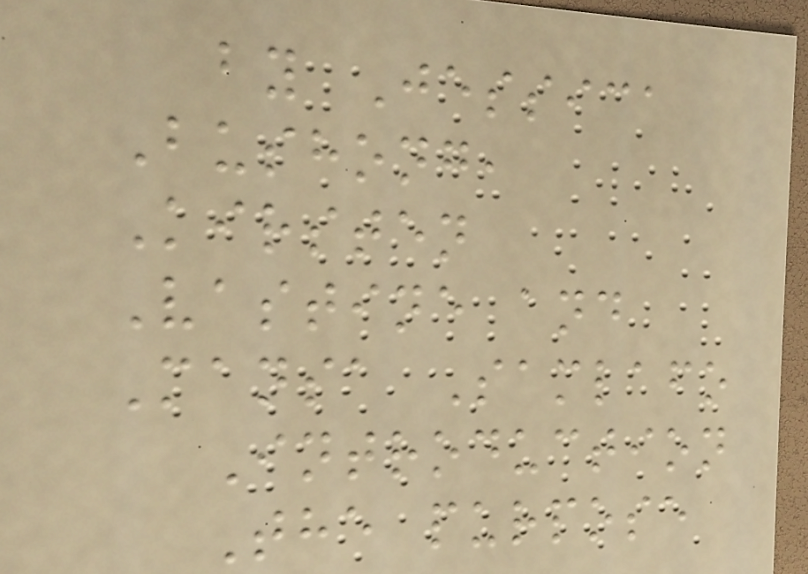by Jessica
Bushong,
Kirsten
Vastine and
Mansa Samlafo
Introduction
The purpose
